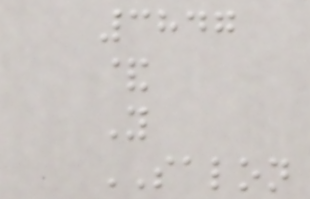3847
&
Y
SALON
